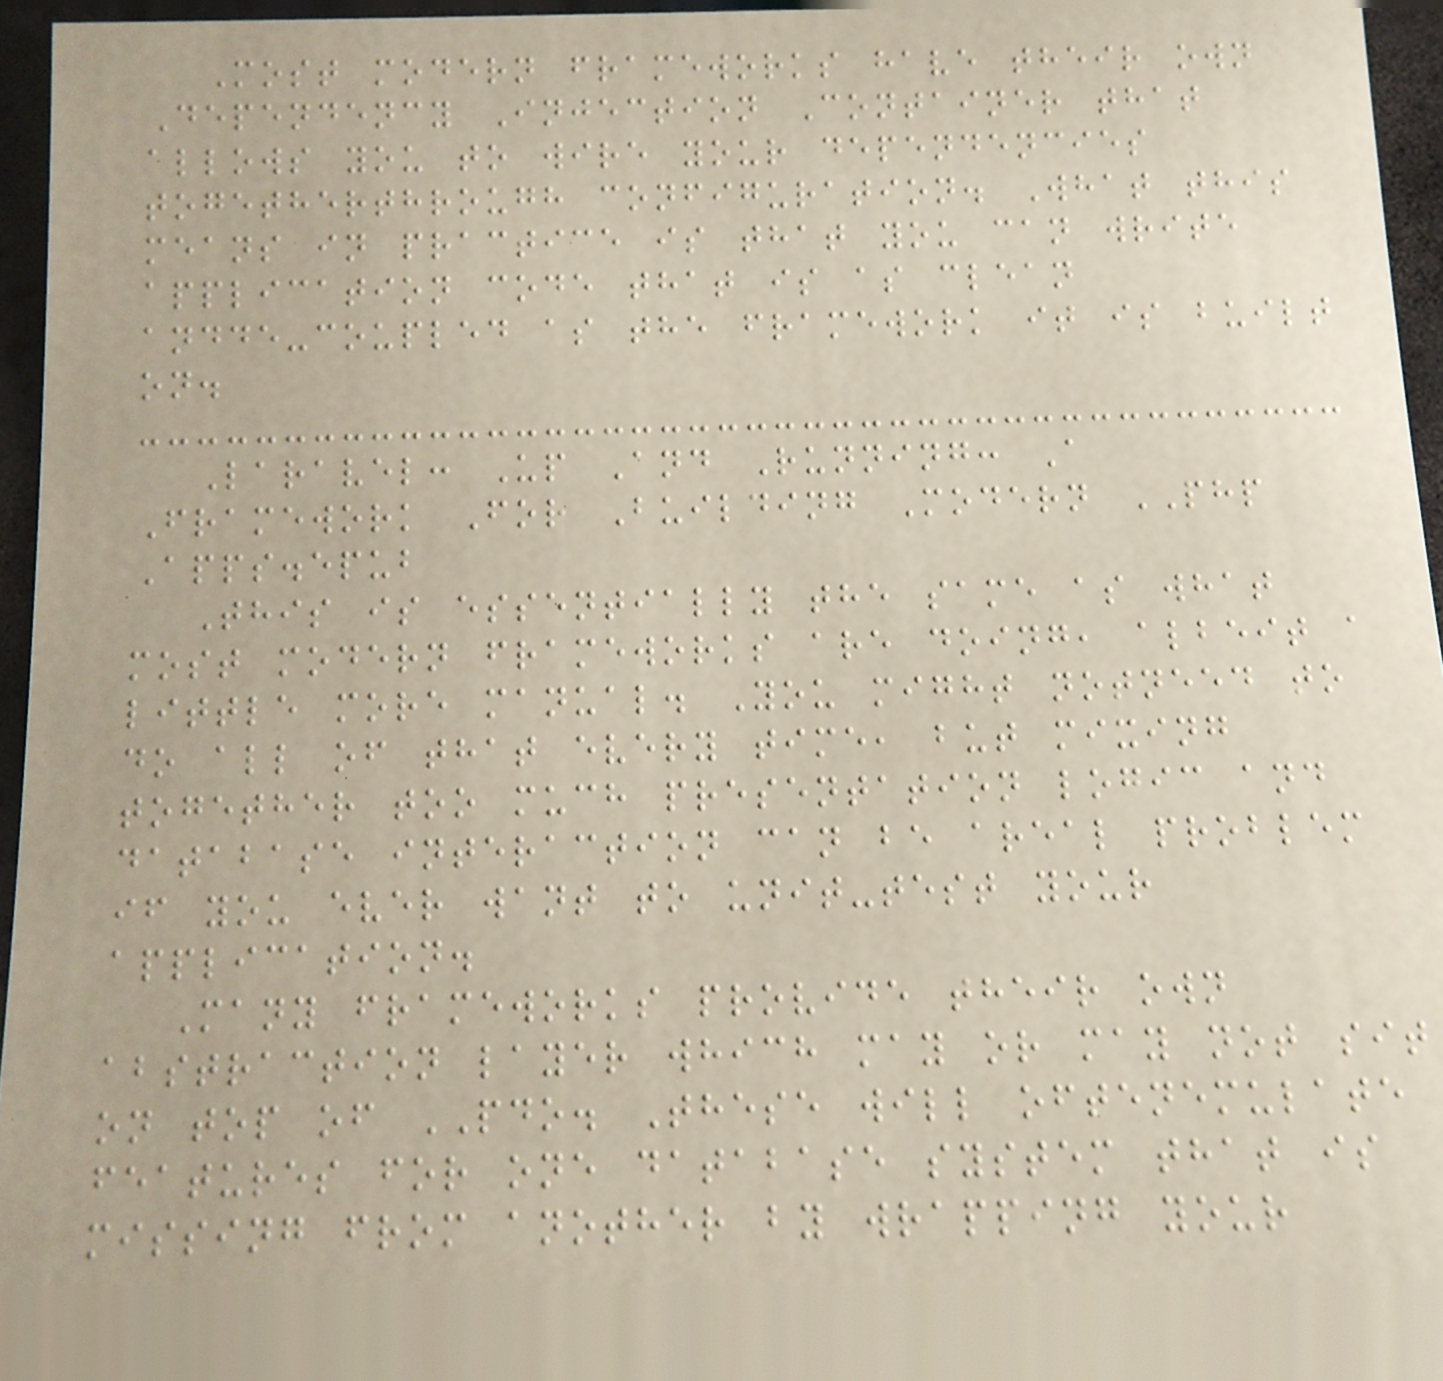Most modern frameworks have their own
Dependency Injection Container that
allows you to wire your dependencies
togetherthrough configuration. What this
means in practice is that you can write
application code that is as clean
andde-coupled as the framework it is built
on.
Laravel: Up And Running: A
Framework For Building Modern PHP
Apps.epub
This is essentially the same as what
most modern frameworks are doing, albeit a
little more manual. You might notneed to
do all of that every time, but mixing
together too much presentation logic and
database interaction can be areal problem
if you ever want to unit-test your
application.
Many frameworks provide their own
abstraction layer which may or may not sit
on top of PDO. These will oftenemulate
features for one database system that is
missing from another by wrapping your
